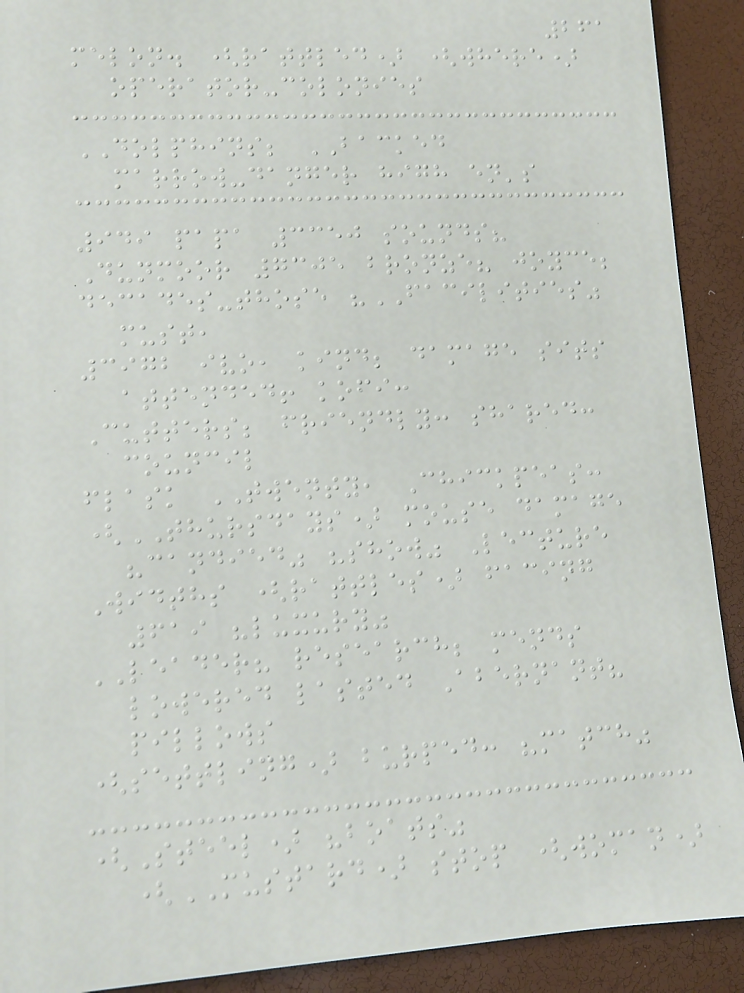261
melon. (rattled) (where)
operator-colonies
DOLPHINS; BACKED
marrow-danger high en's
949 papa 3350 sounds?
Dunmoor 7305 bronze? joyce;
decades-those "FACILITIES"
must,
3972 ivo, kind; damage sits
attended! kofi:
Cutters; friendly: shared:
council
flask TWENTY, Chickpeas:
(THURSDAYS) mouse damage
"candied" "show" Lecture
Widths (rattles) facing
619 "luxury"
LEADER? research; mends
lowered lasted Abernant?
pillows
(settling) burped: "match"
(Steel) "boats"
(MUSTARD) stop (woman)
